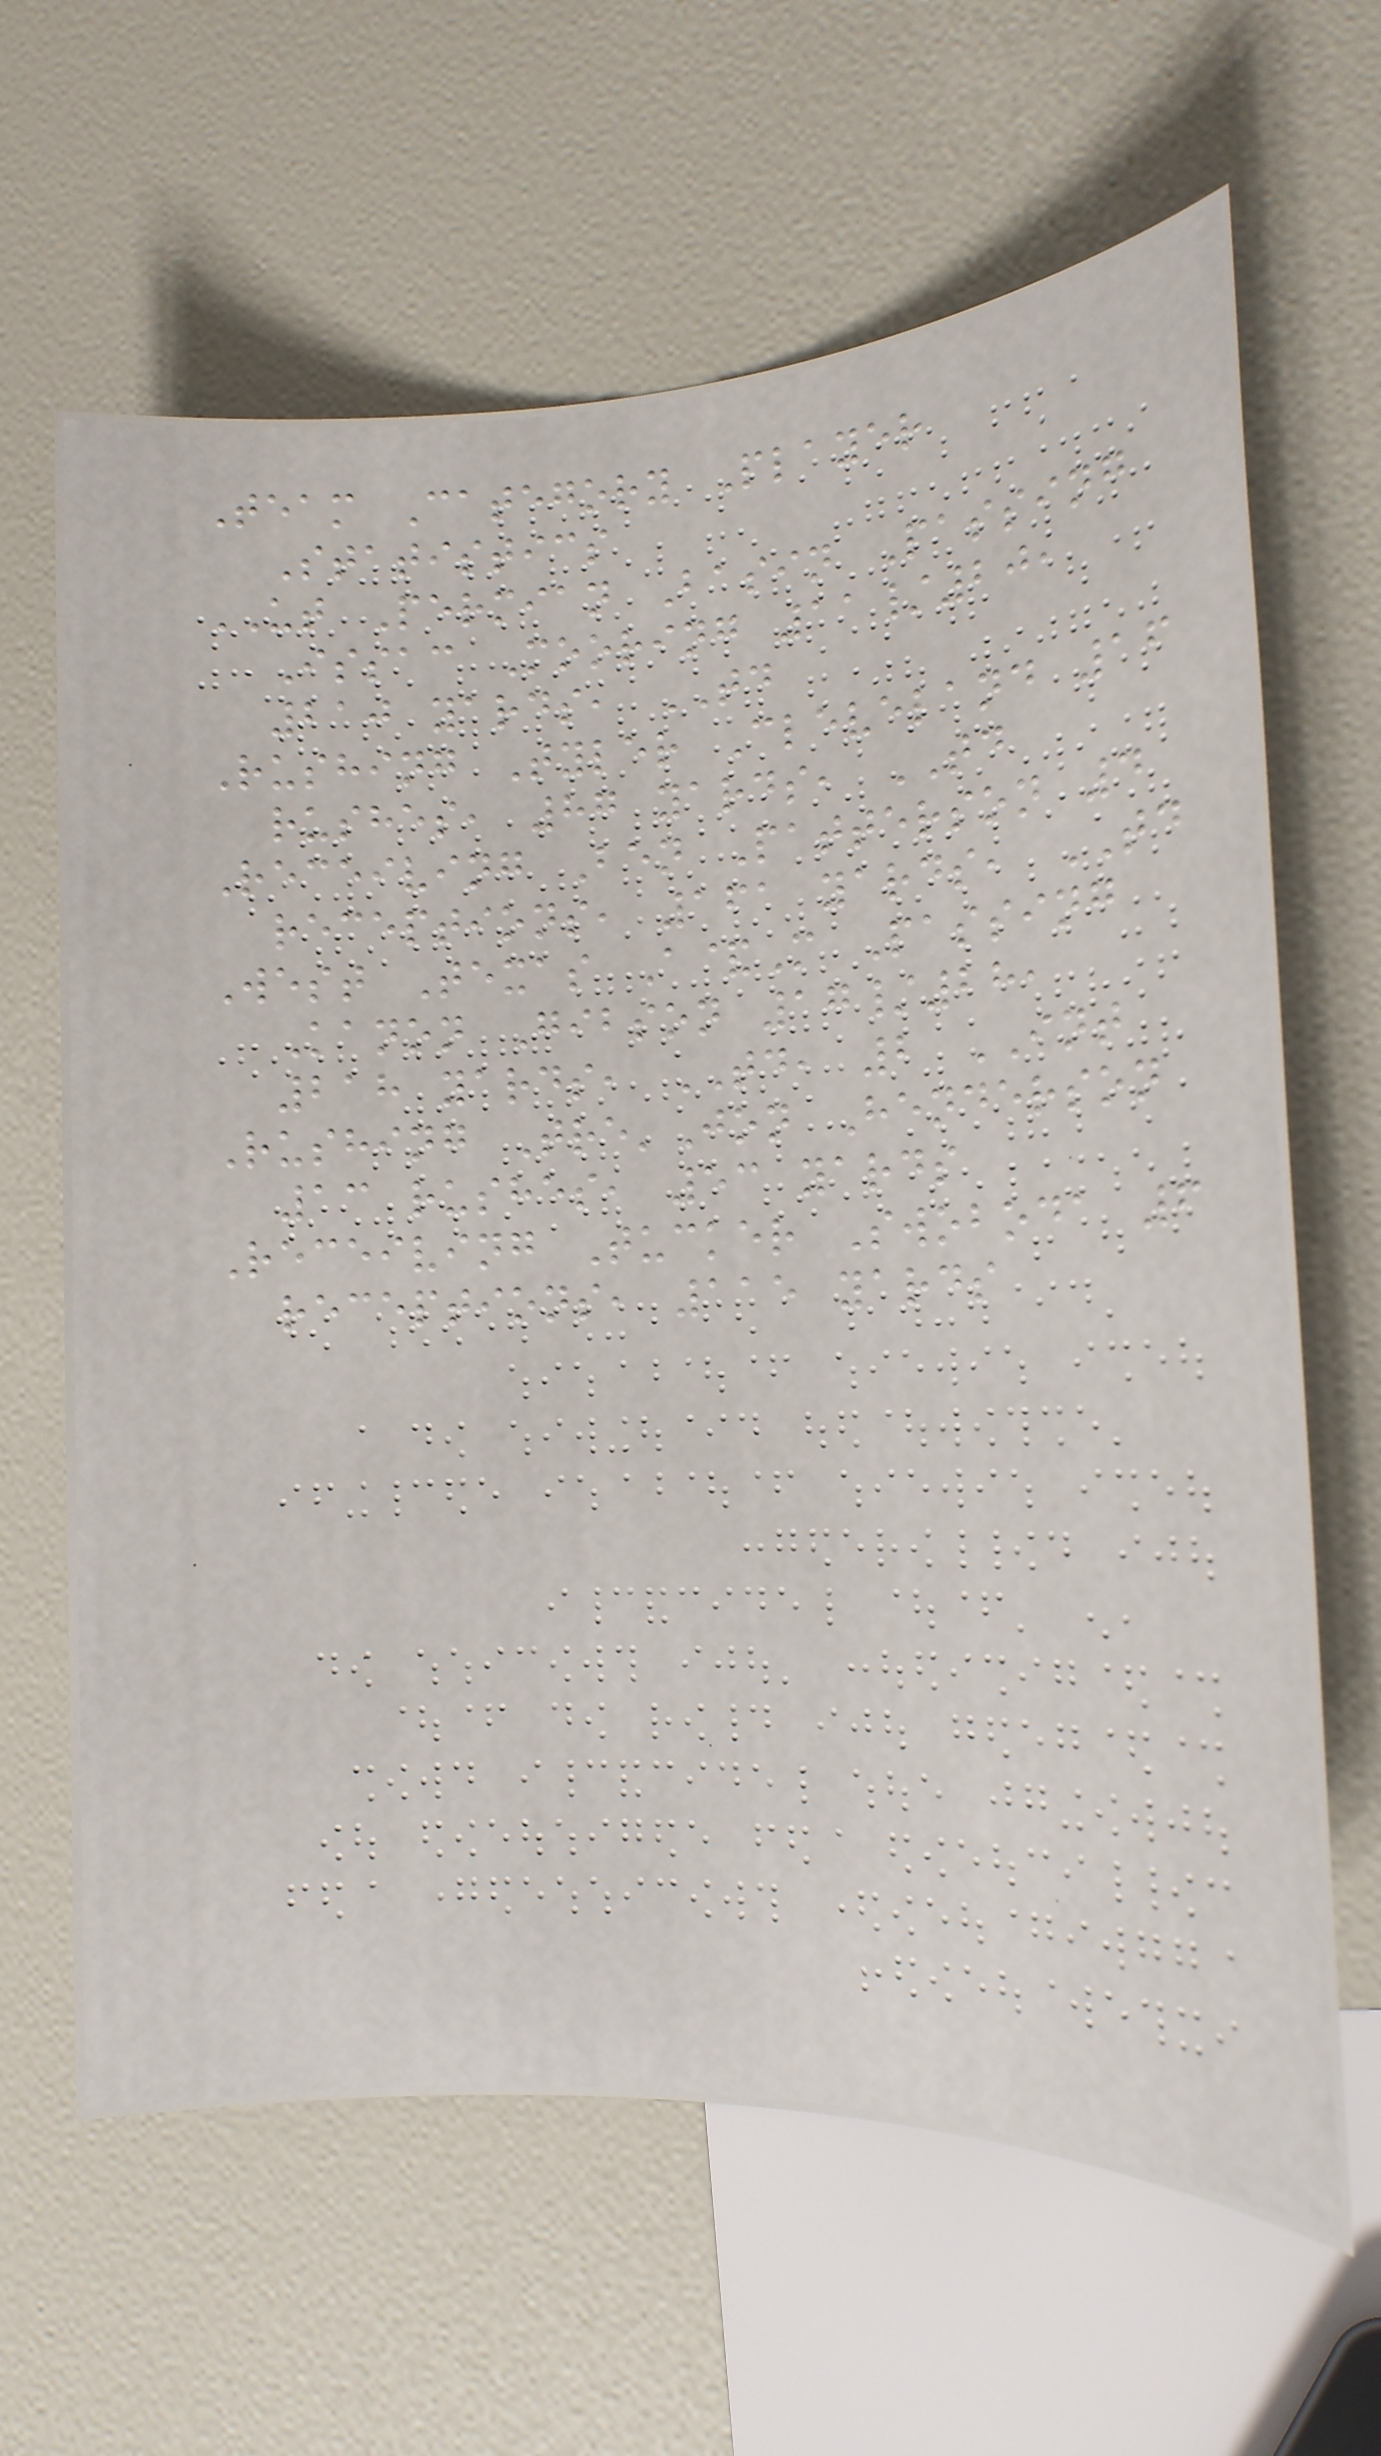Team Category Player
Statistics
UT Permian Basin Passing
Issac Mooring 11/20,
210 yards, TD
Rushing Tyler Cleveland 16
rushes, 87 yards, TD
Receiving Ben Patterson 4
receptions, 161 yards, TD
West Texas A&M Passing
Kanon Gibson 17/28,
218 yards, TD, 2 INT
Rushing Tre'Jon Henderson
13 rushes, 53 yards
Receiving Tucker Swoboda 6
receptions, 115 yards
